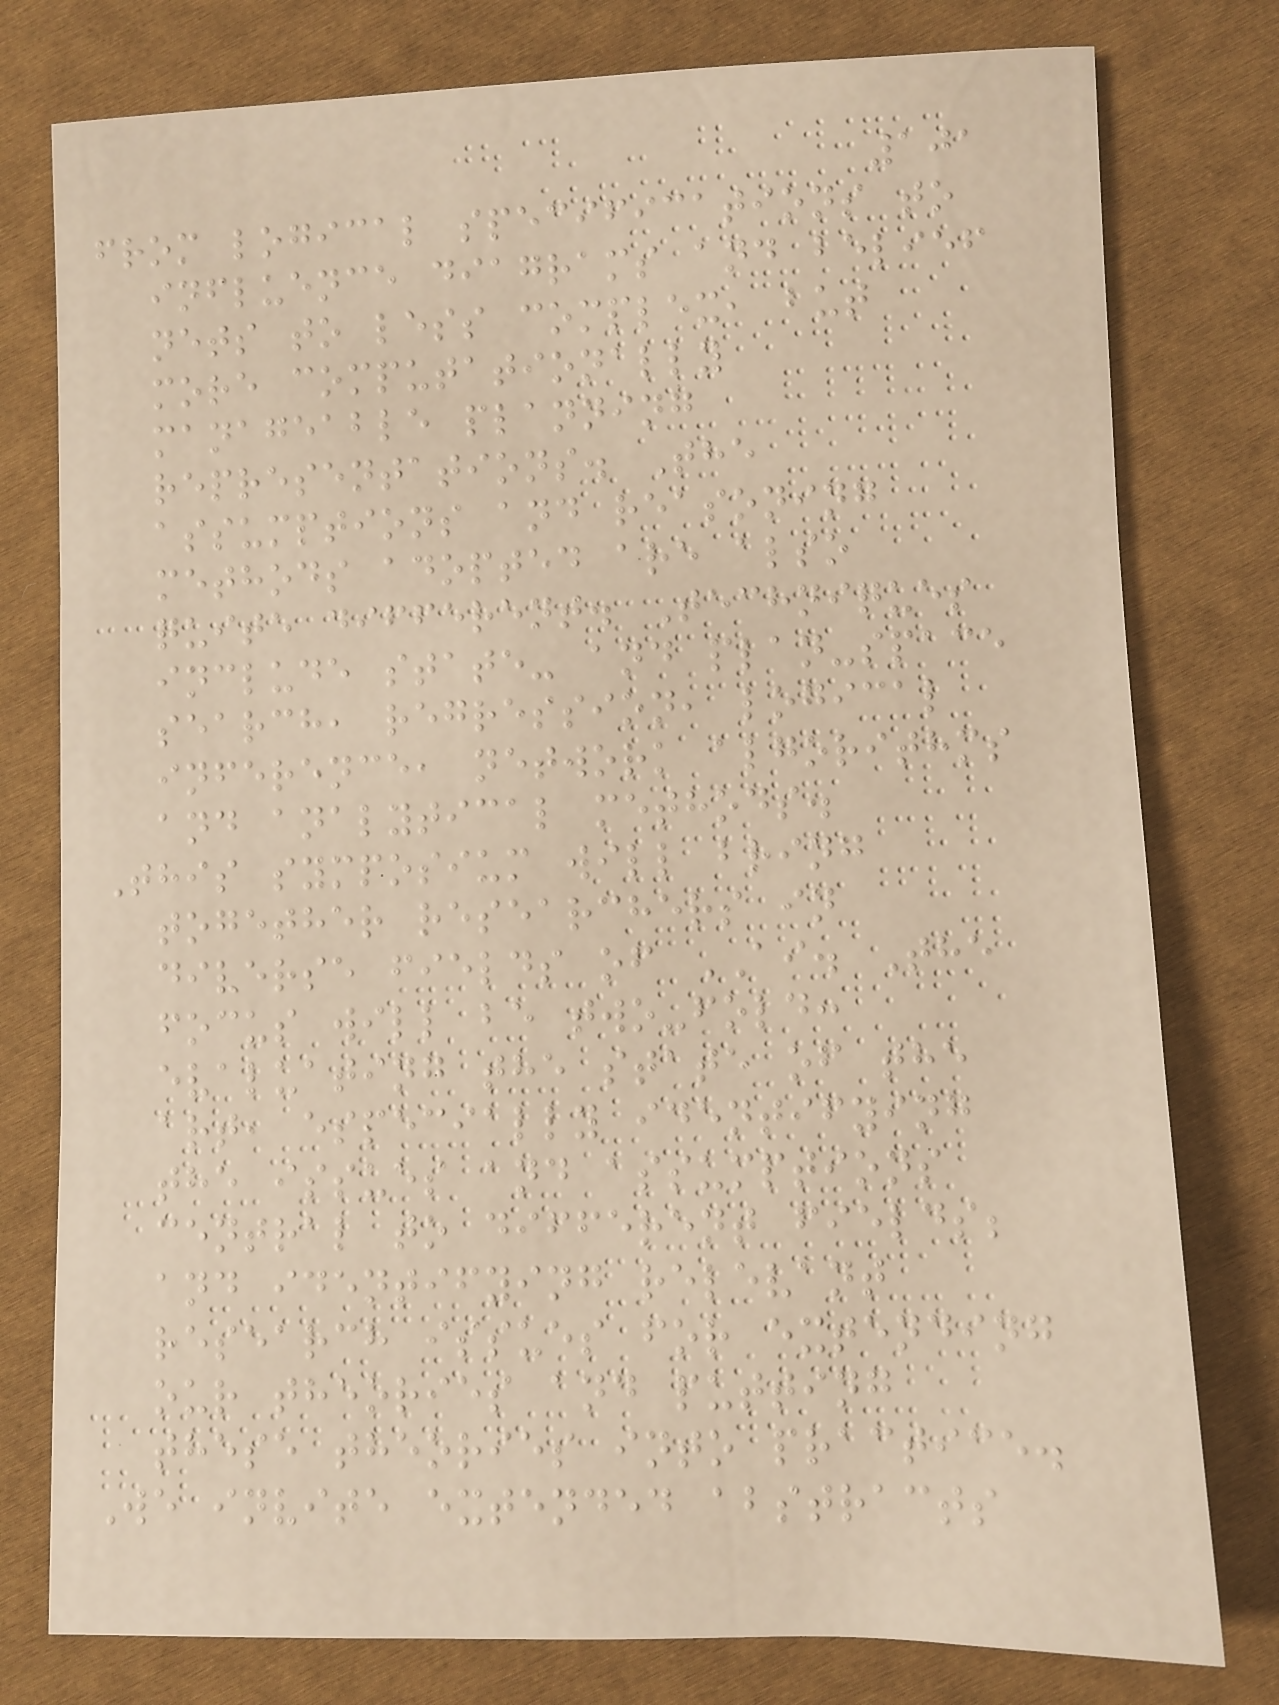101
from logical specifications to
influence diagrams and belief
nets to less complex, but
more computationally
manageable planning
representations. The
assumptions and reasoning
methods adopted are also
quite different. Techniques
include state- and plan-space
search, regression, logical
inference, network algorithms
and analytical methods.
This symposium will bring
together researchers in
diverse fields of AI. The
focus will be two-fold:
evaluating the state of the
art, especially identifying
the issues and assumptions
central to different fields;
and identifying relevant
research issues for extending
our theories and putting
these theories into practice.
We invite extended abstracts
